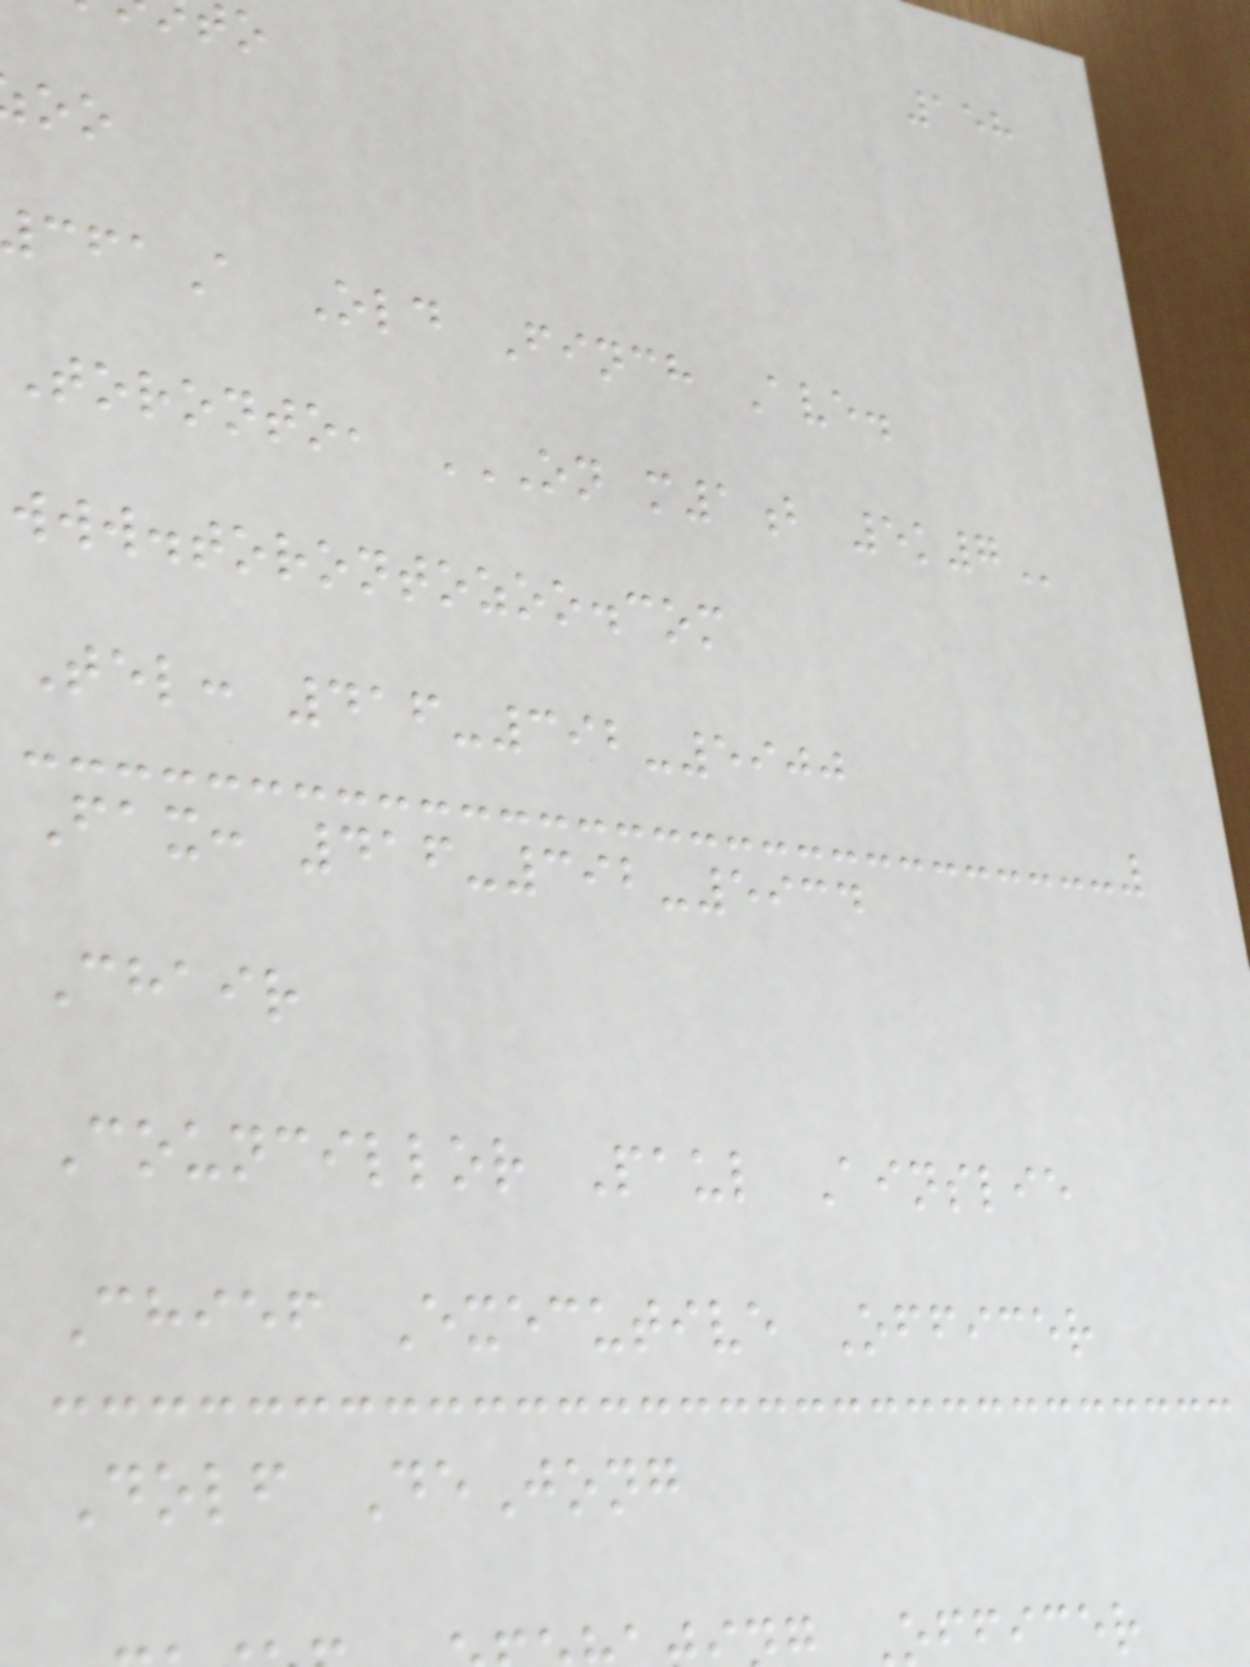158
A Old Finch Ave.
Toronto, ON M1B 5K7
www.torontozoo.com
Tel: 416-392-5900
Fax: 416-392-5934
Chair
Councillor Paul Ainslie
Chief Executive Officer
Dolf DeJong
officer
